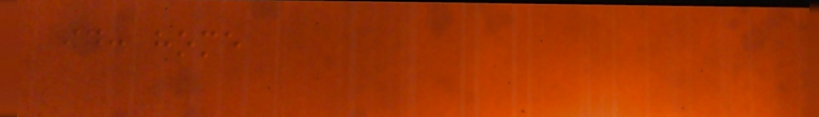id: home
